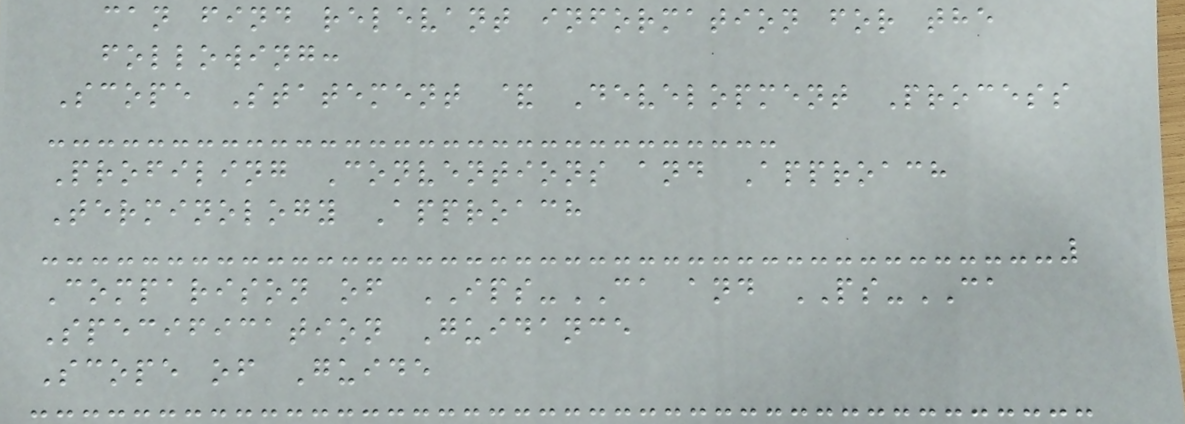can find relevant information for the
following:
Scope Statement & Development Process
Profiling Conventions and Approach
Terminology Approach
Comparison of IPS-CA and PS-CA
Specification Guidance
Scope of Guide
